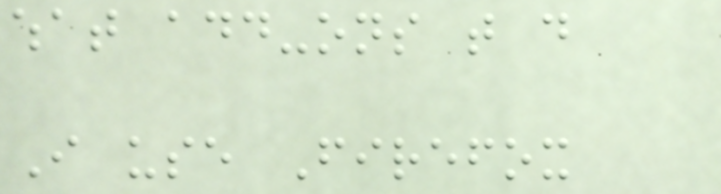what add-ons that do
I use Firefox
